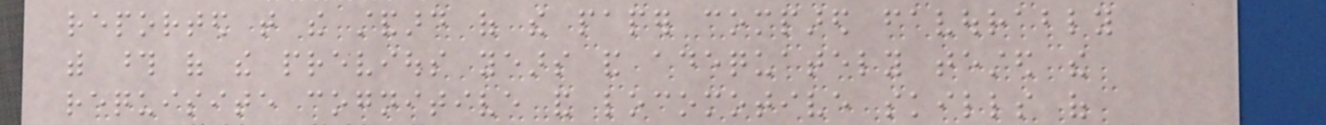reported that the standard of the paper compared favourably
with those of the previous years and adequately tested the
requisite cognitive and locomotive skills of
